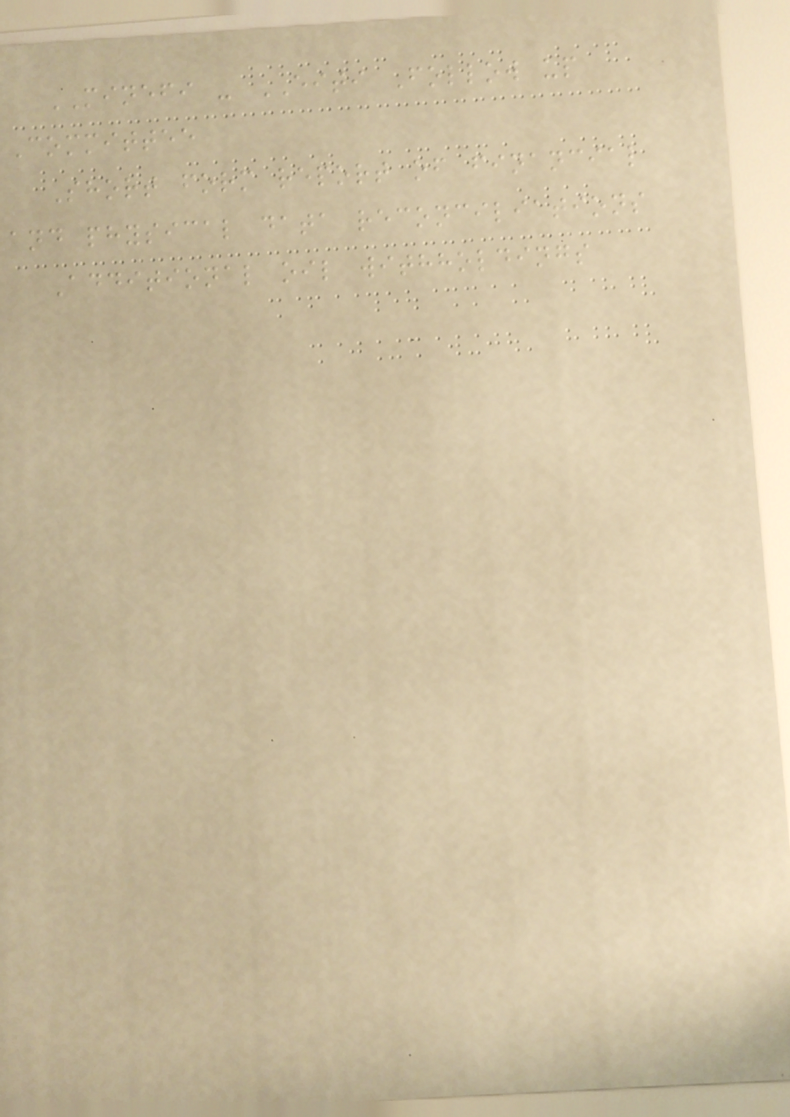MINEFI - EITI Follow up
Committee
Short form report of financial
and physical data reconciliations
Additional oil withholdings
